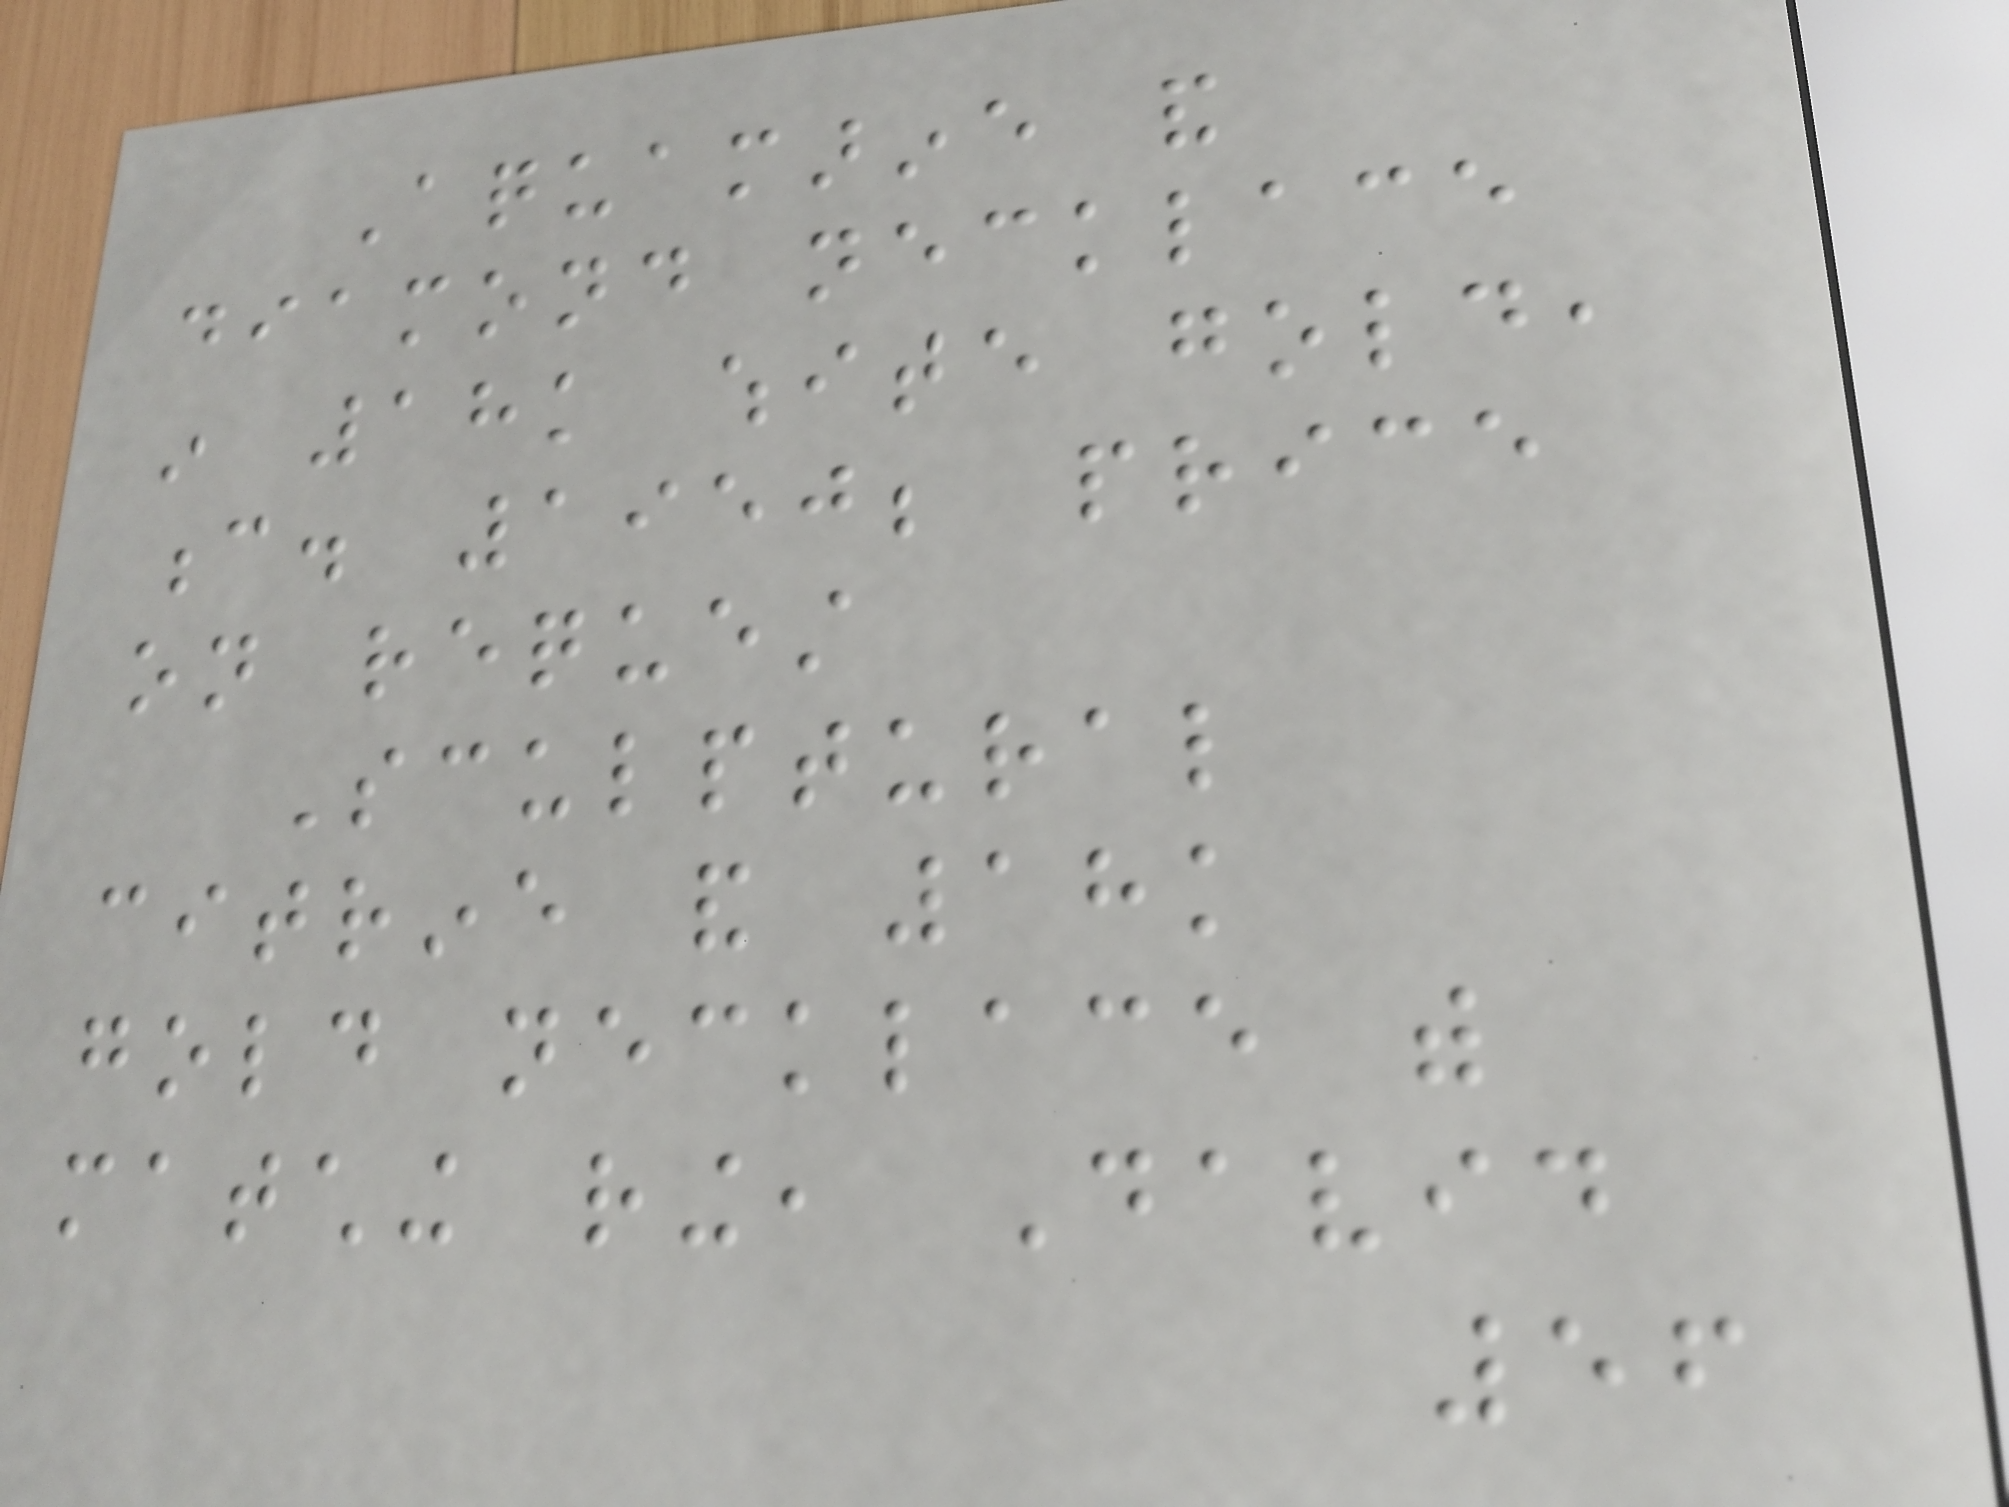Aquamarine and
diamond necklace
in 18k white gold,
c. 1950; price
on request
Sculptural
citrine and 18k
gold necklace with
matching ring, David
56
